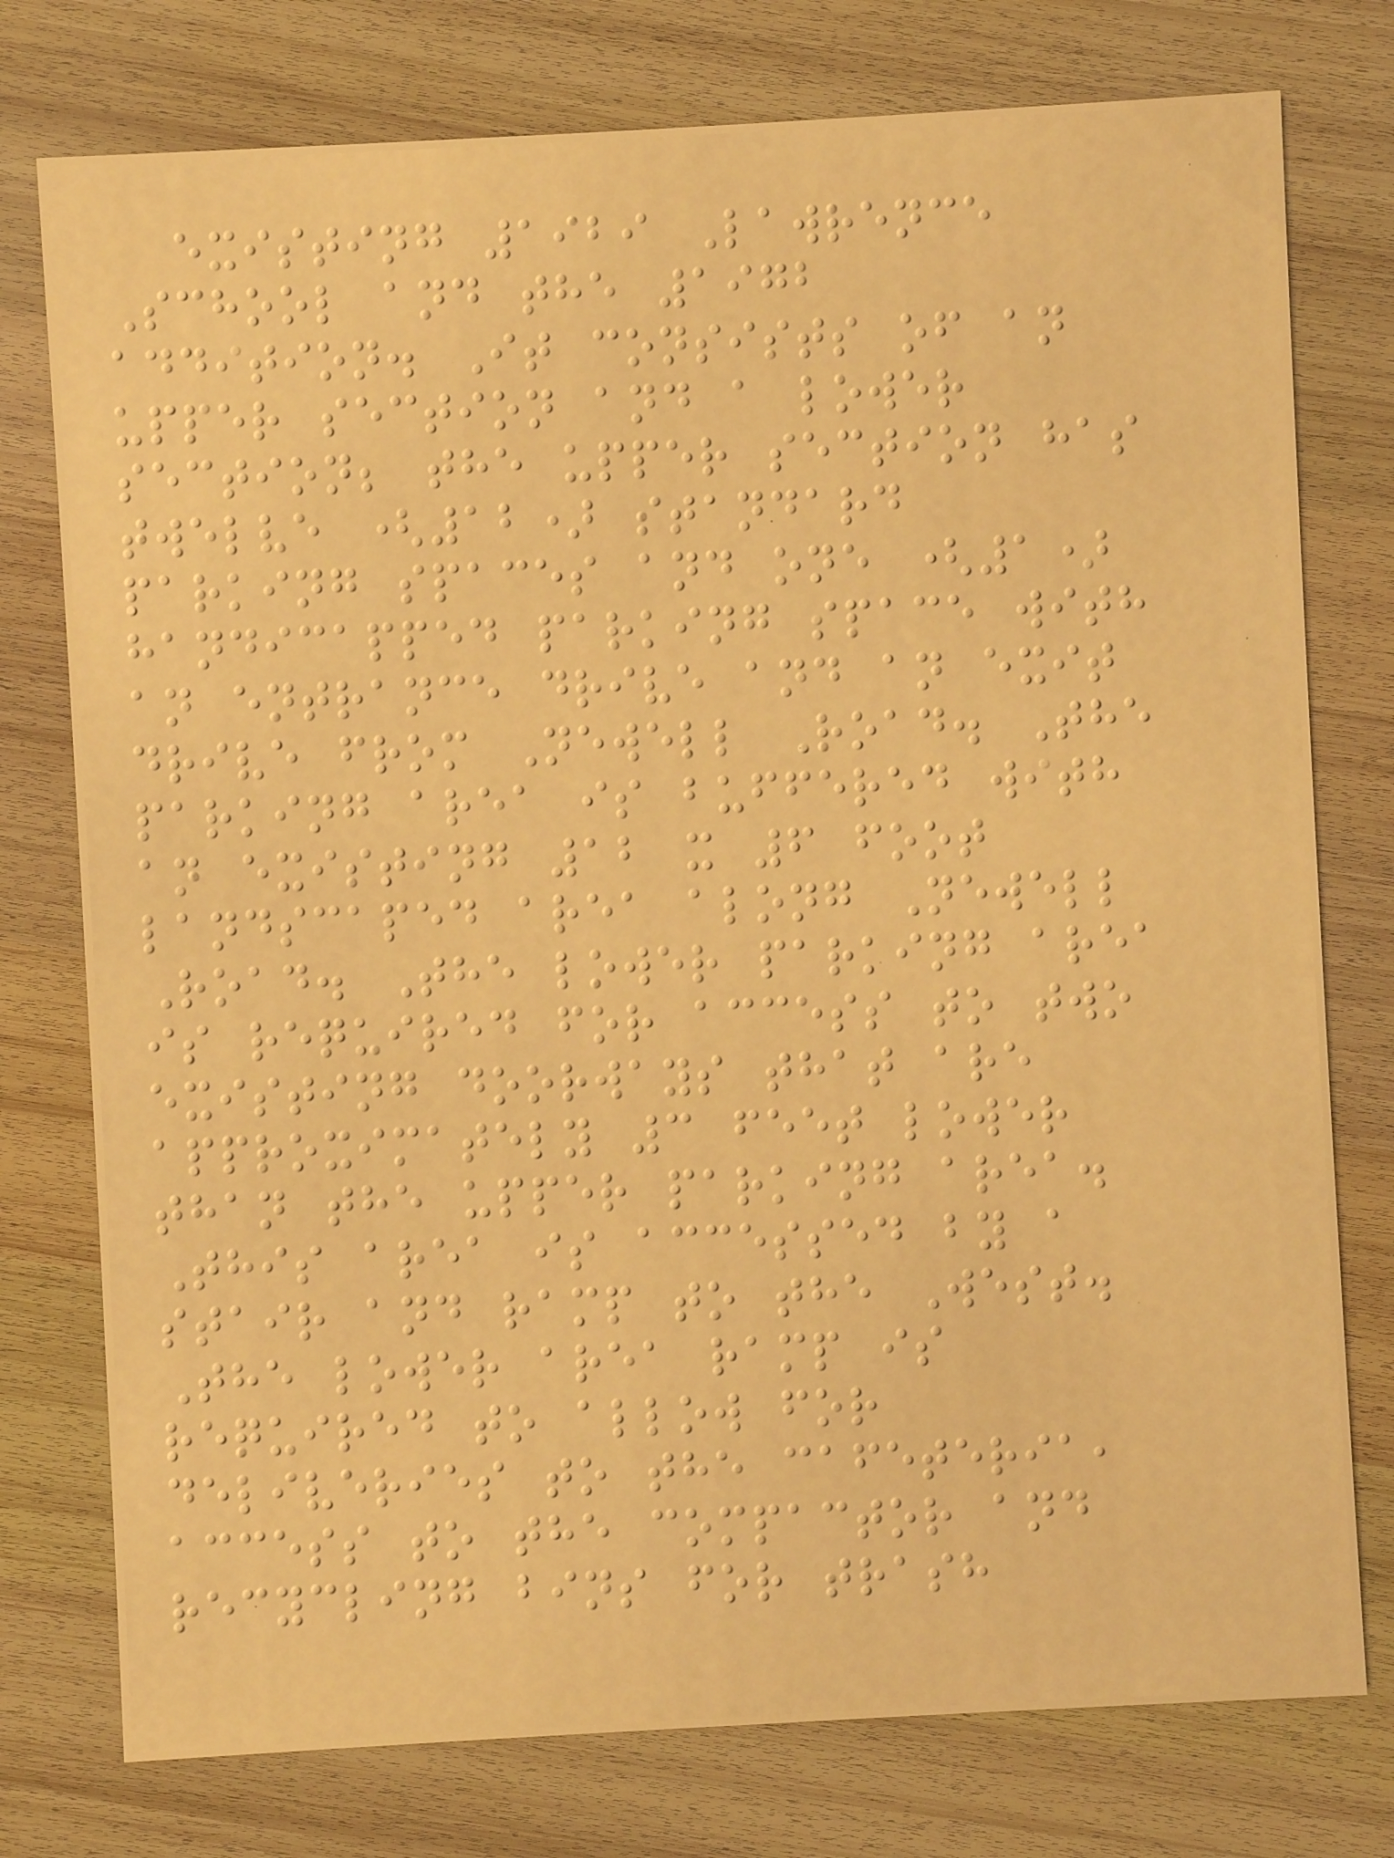existing 1929 Lawrence
School and the 1972
addition. It consists of an
upper section and a lower
section; the upper section has
twelve (12) standard
parking spaces and one (1)
handicapped parking space with
an entrance drive and an exit
drive from Newell Road. The
parking area is buffered with
an existing 12 x 6 foot
landscaped area along Newell
Road. The lower parking area
is required for access to two
existing doorways that are
approximately 3 feet lower
than the upper parking area.
This area is accessed by a
stair and ramp to the West.
The lower area ramp is
required to allow for
deliveries to the cafeteria,
access to the compactor and
recycling bins for trash
